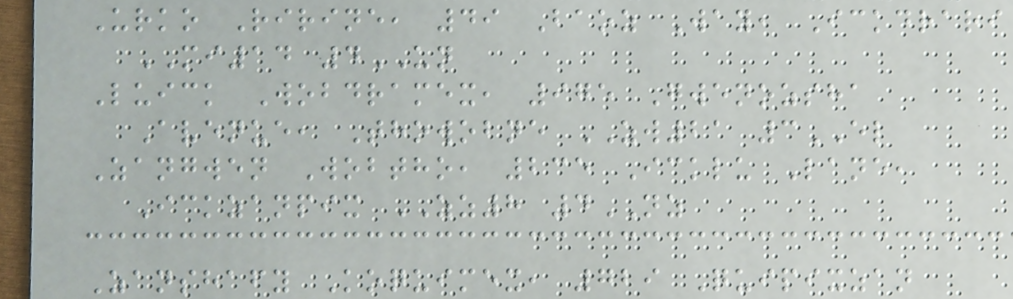Urko Ririne, 49 Baoz Way, Ickdrari
MI14 4UN
Luick Wobdramex, 975 Gwenozsha
Avenue, Thowobne ZW21 3EL
Zangwen Wobtho, 235 Icklu Lane,
Ickzanpix ZZ8 4NZ
Zanshafy Koquimex, 729 Quipixzan
